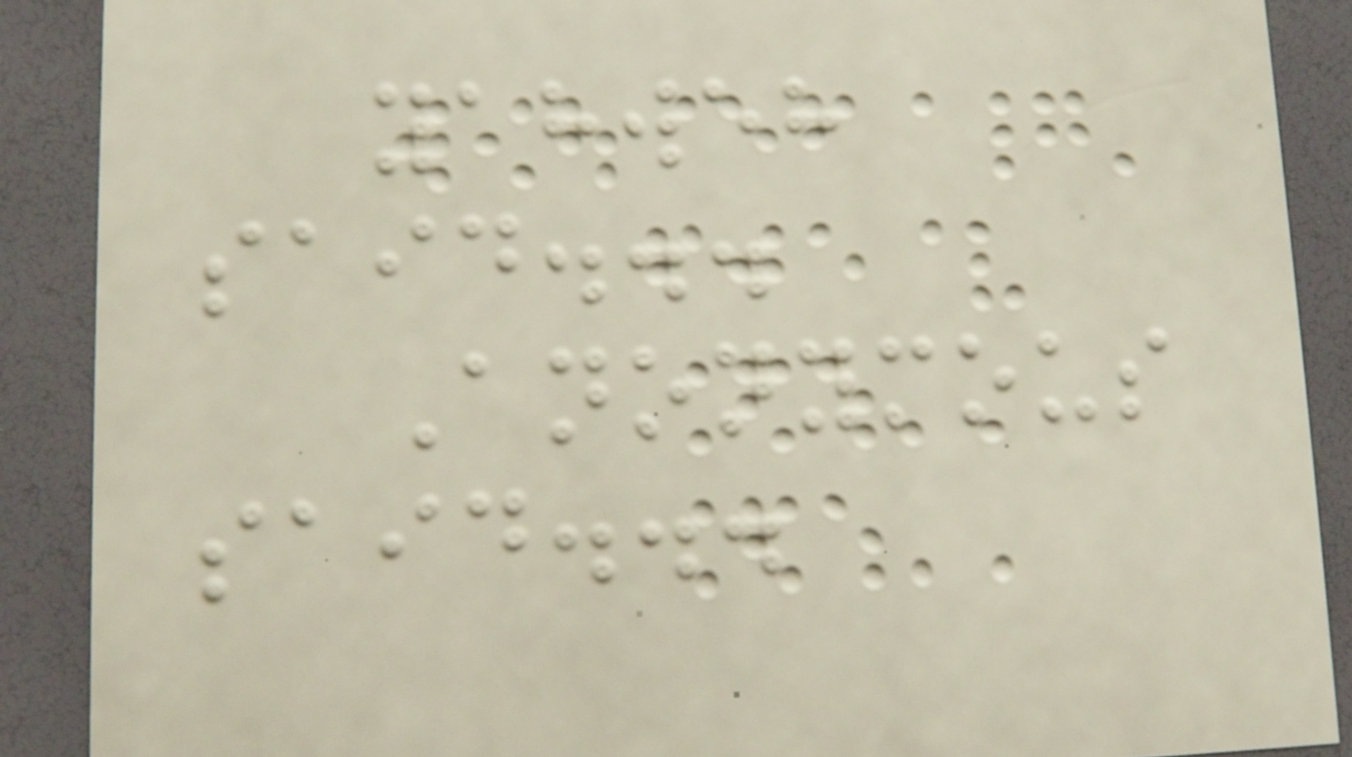yahweh
said...
Anonymous
said...
